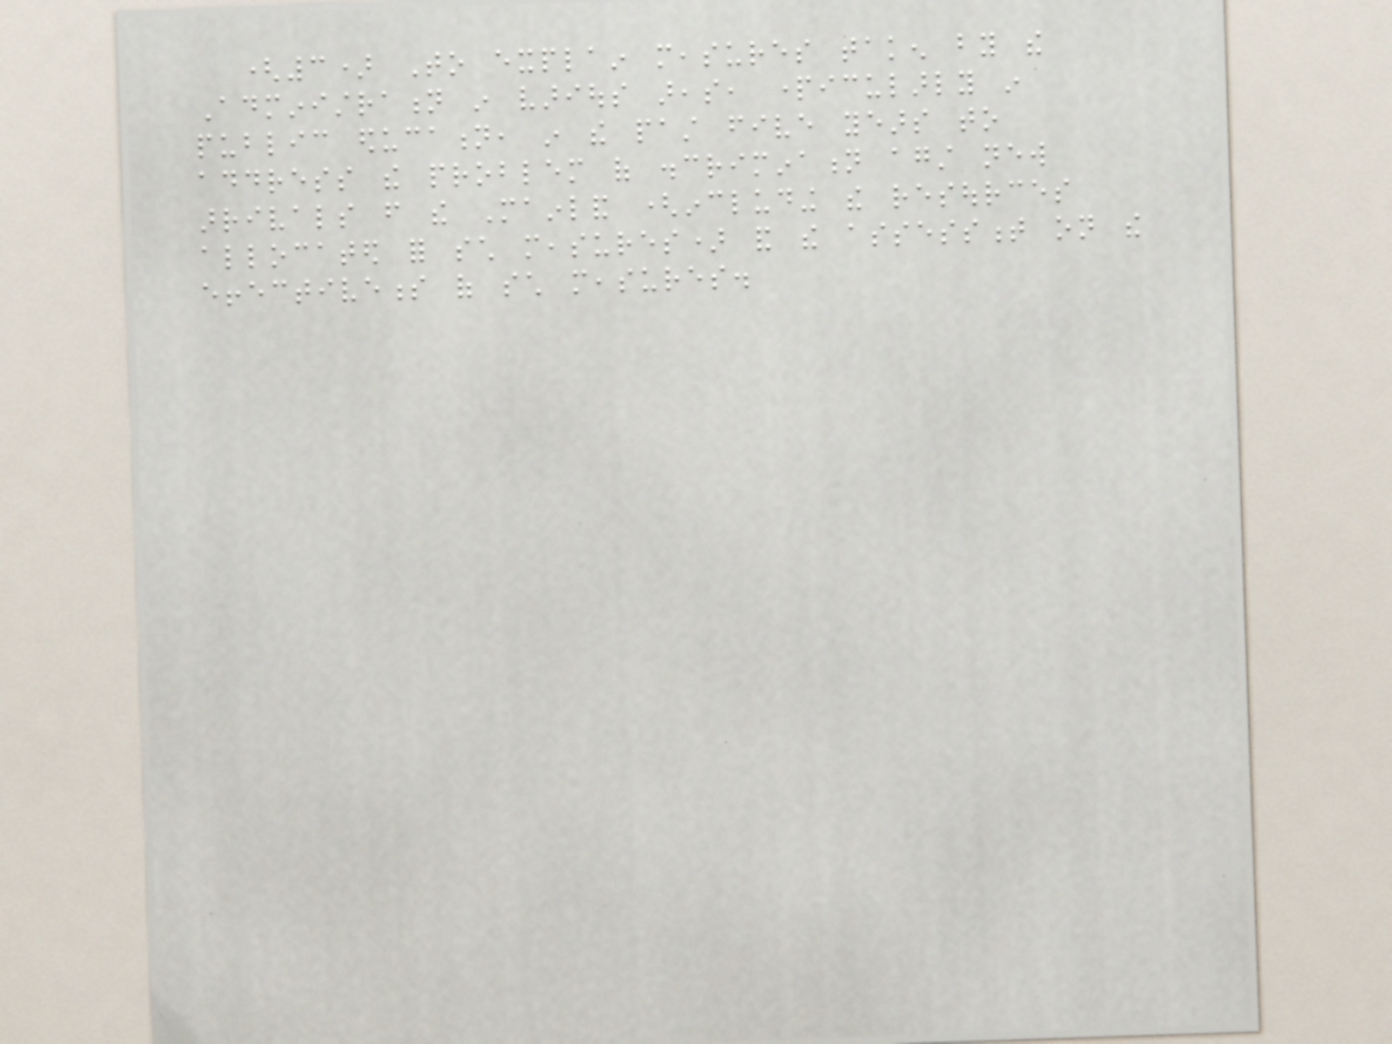(3) To explain measures taken by the
Administration in various areas, particularly in
public education, in the past five years to
address the problem of discrimination against new
arrivals from the Mainland (including the resources
allocated for such measures) and the assessment on the
effectiveness of such measures.
